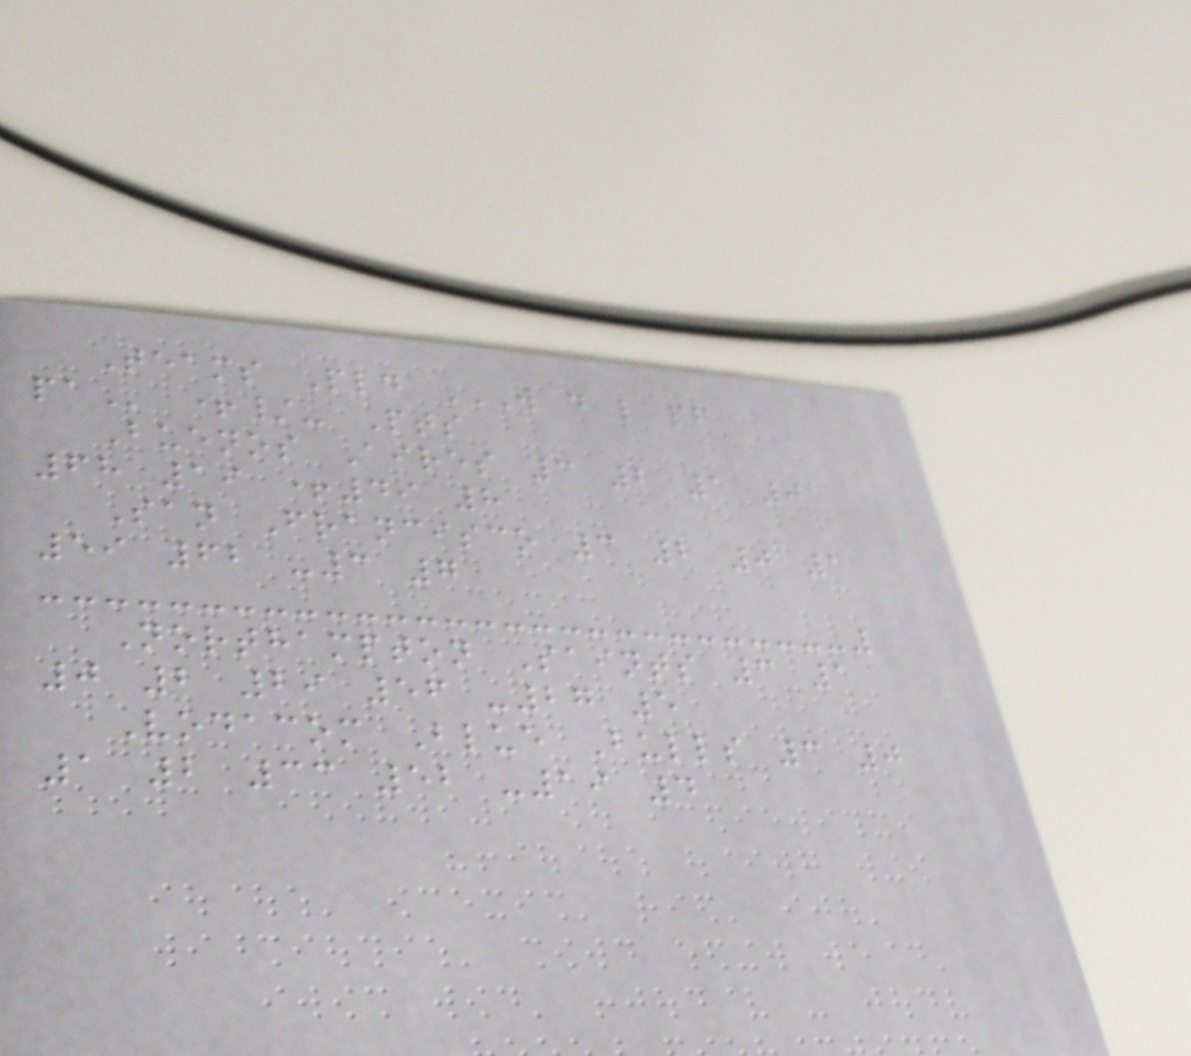Teams Pld W D L PF
PA +/- Pts
Buenos Aires 3 2 1 0
68 19 +49 8
San Francisco 3 2 0 1
59 62 -3 7
Northampton Saints 3 1
0 2 29 56 -27 5
Vodacom Blue Bulls 3 0
1 2 33 52 -19 4
